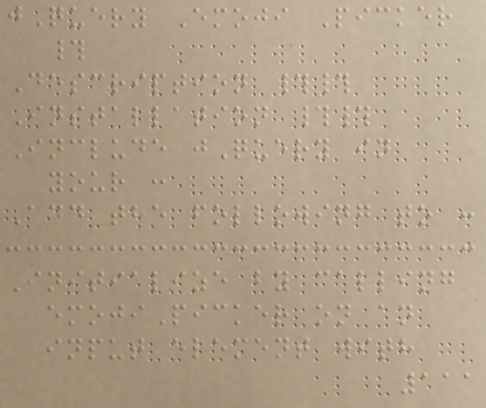jQuery Emoji Picker
#
Description ##
Installation ##
Include jQuery in
your :
Add the following to :
Initialize by calling
emojiPicker on an
input element with
111
